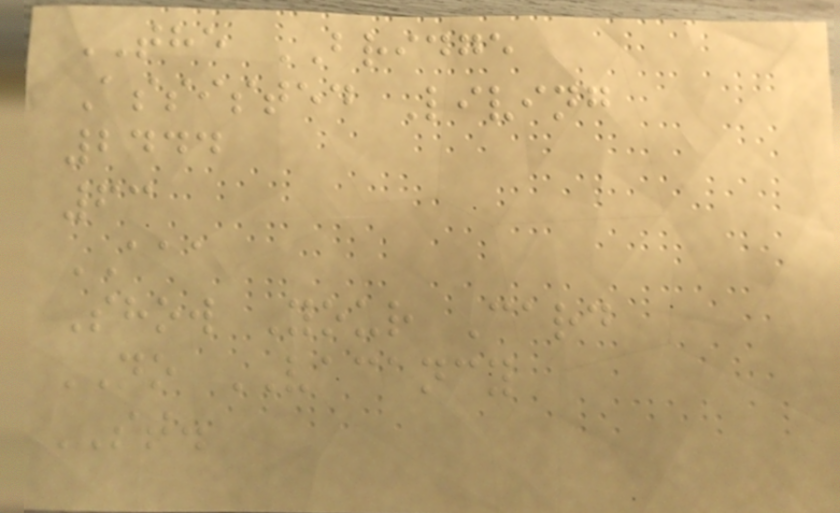THE BRIDGE
Assisted Living
2444
63
AAA
Show Your Card
NO VACANCY
ST.
